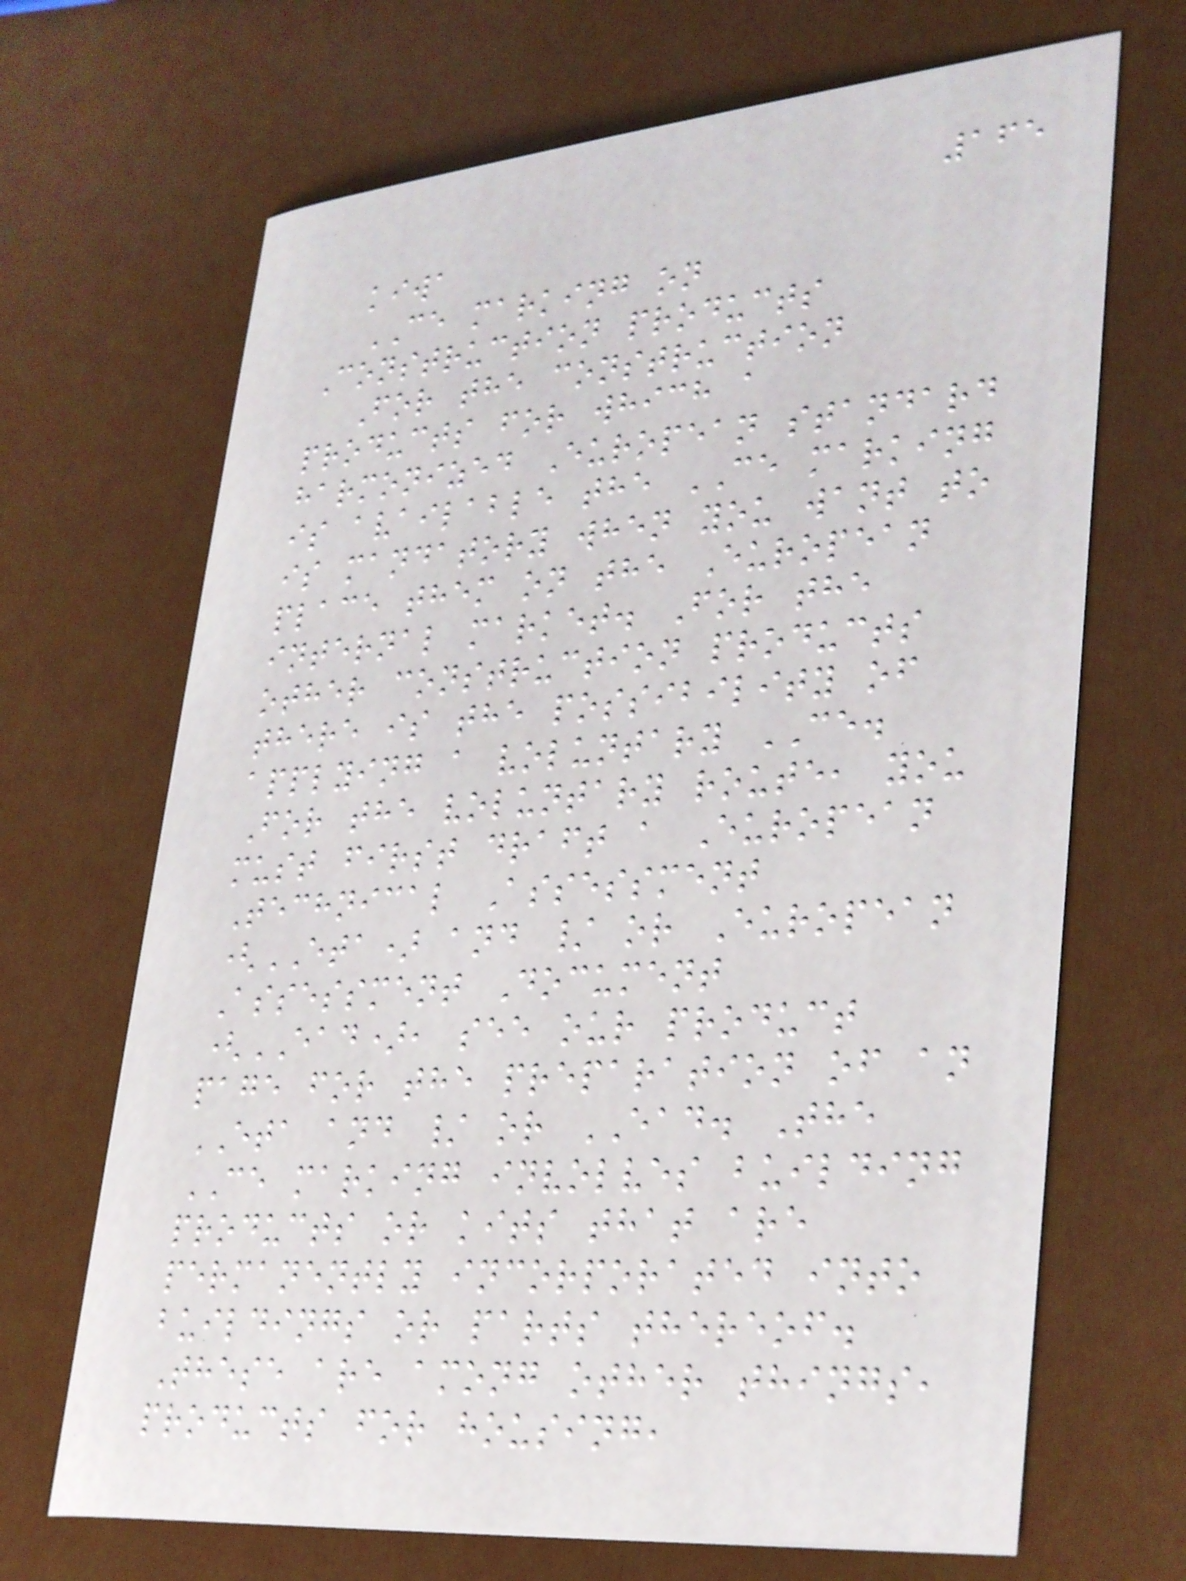165
kiwa
CE marking on
Construction products
For the construction
products for which a
harmonized European standard
is available the CE marking
is mandatory when you want to
place them on the European
internal market. For the
other construction products
there is the possibility of
applying a voluntary CE.
For the voluntary route, you
must first draft a European
Technical Assessment
(ETA) and / or European
Assessment Document
(EAD), see our product
page for the preparation of an
ETA and / or EAD. The
CE marking involves building
products or kits that are
permanently incorporated into
buildings or parts thereof.
These are among other things,
products for housing,
